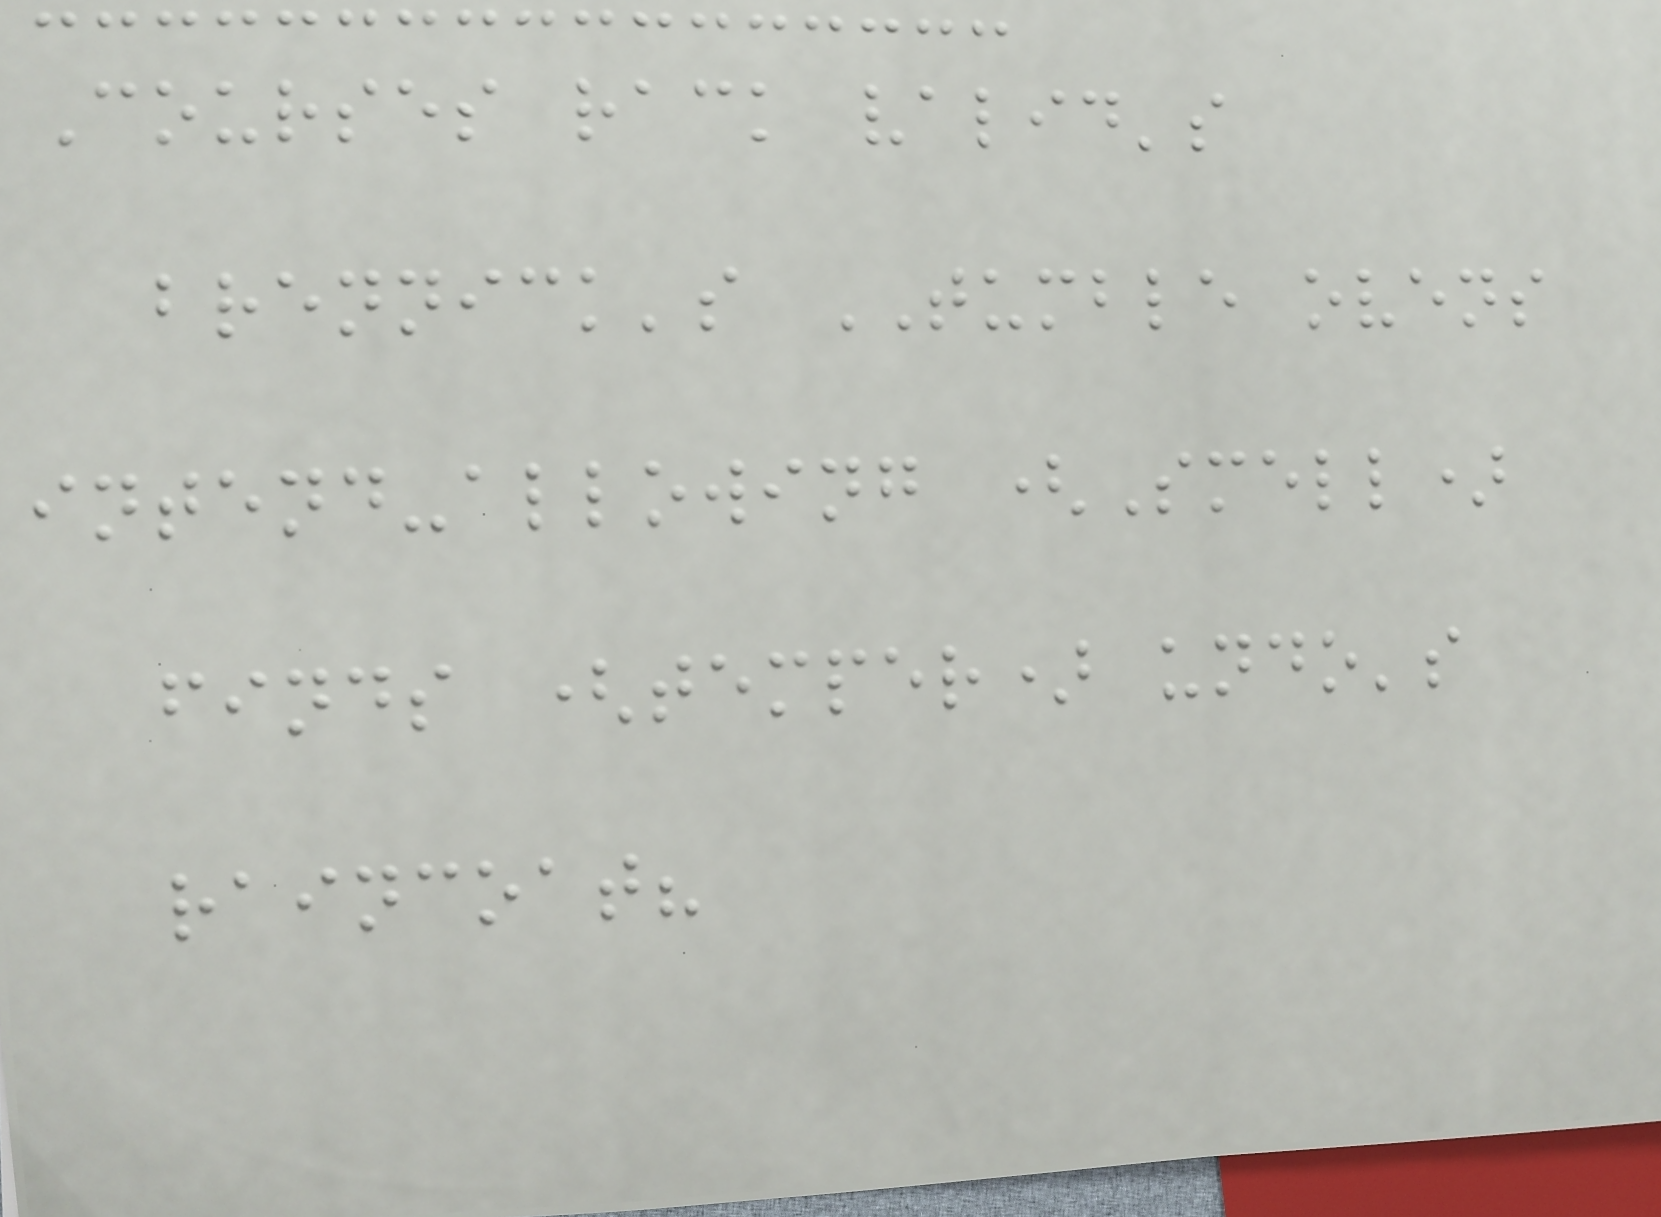Courses rack valid's
brennick's TUMBLE ovens
intend-allowing (Smell)
finds (temper) undo's
raincoat?
